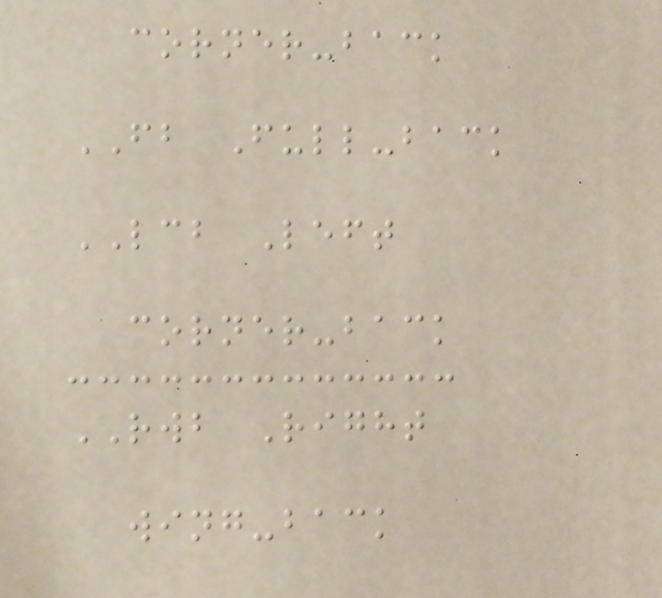corner-back
FB Full-back
LCB Left
corner-back
RWB Right
wing-back
